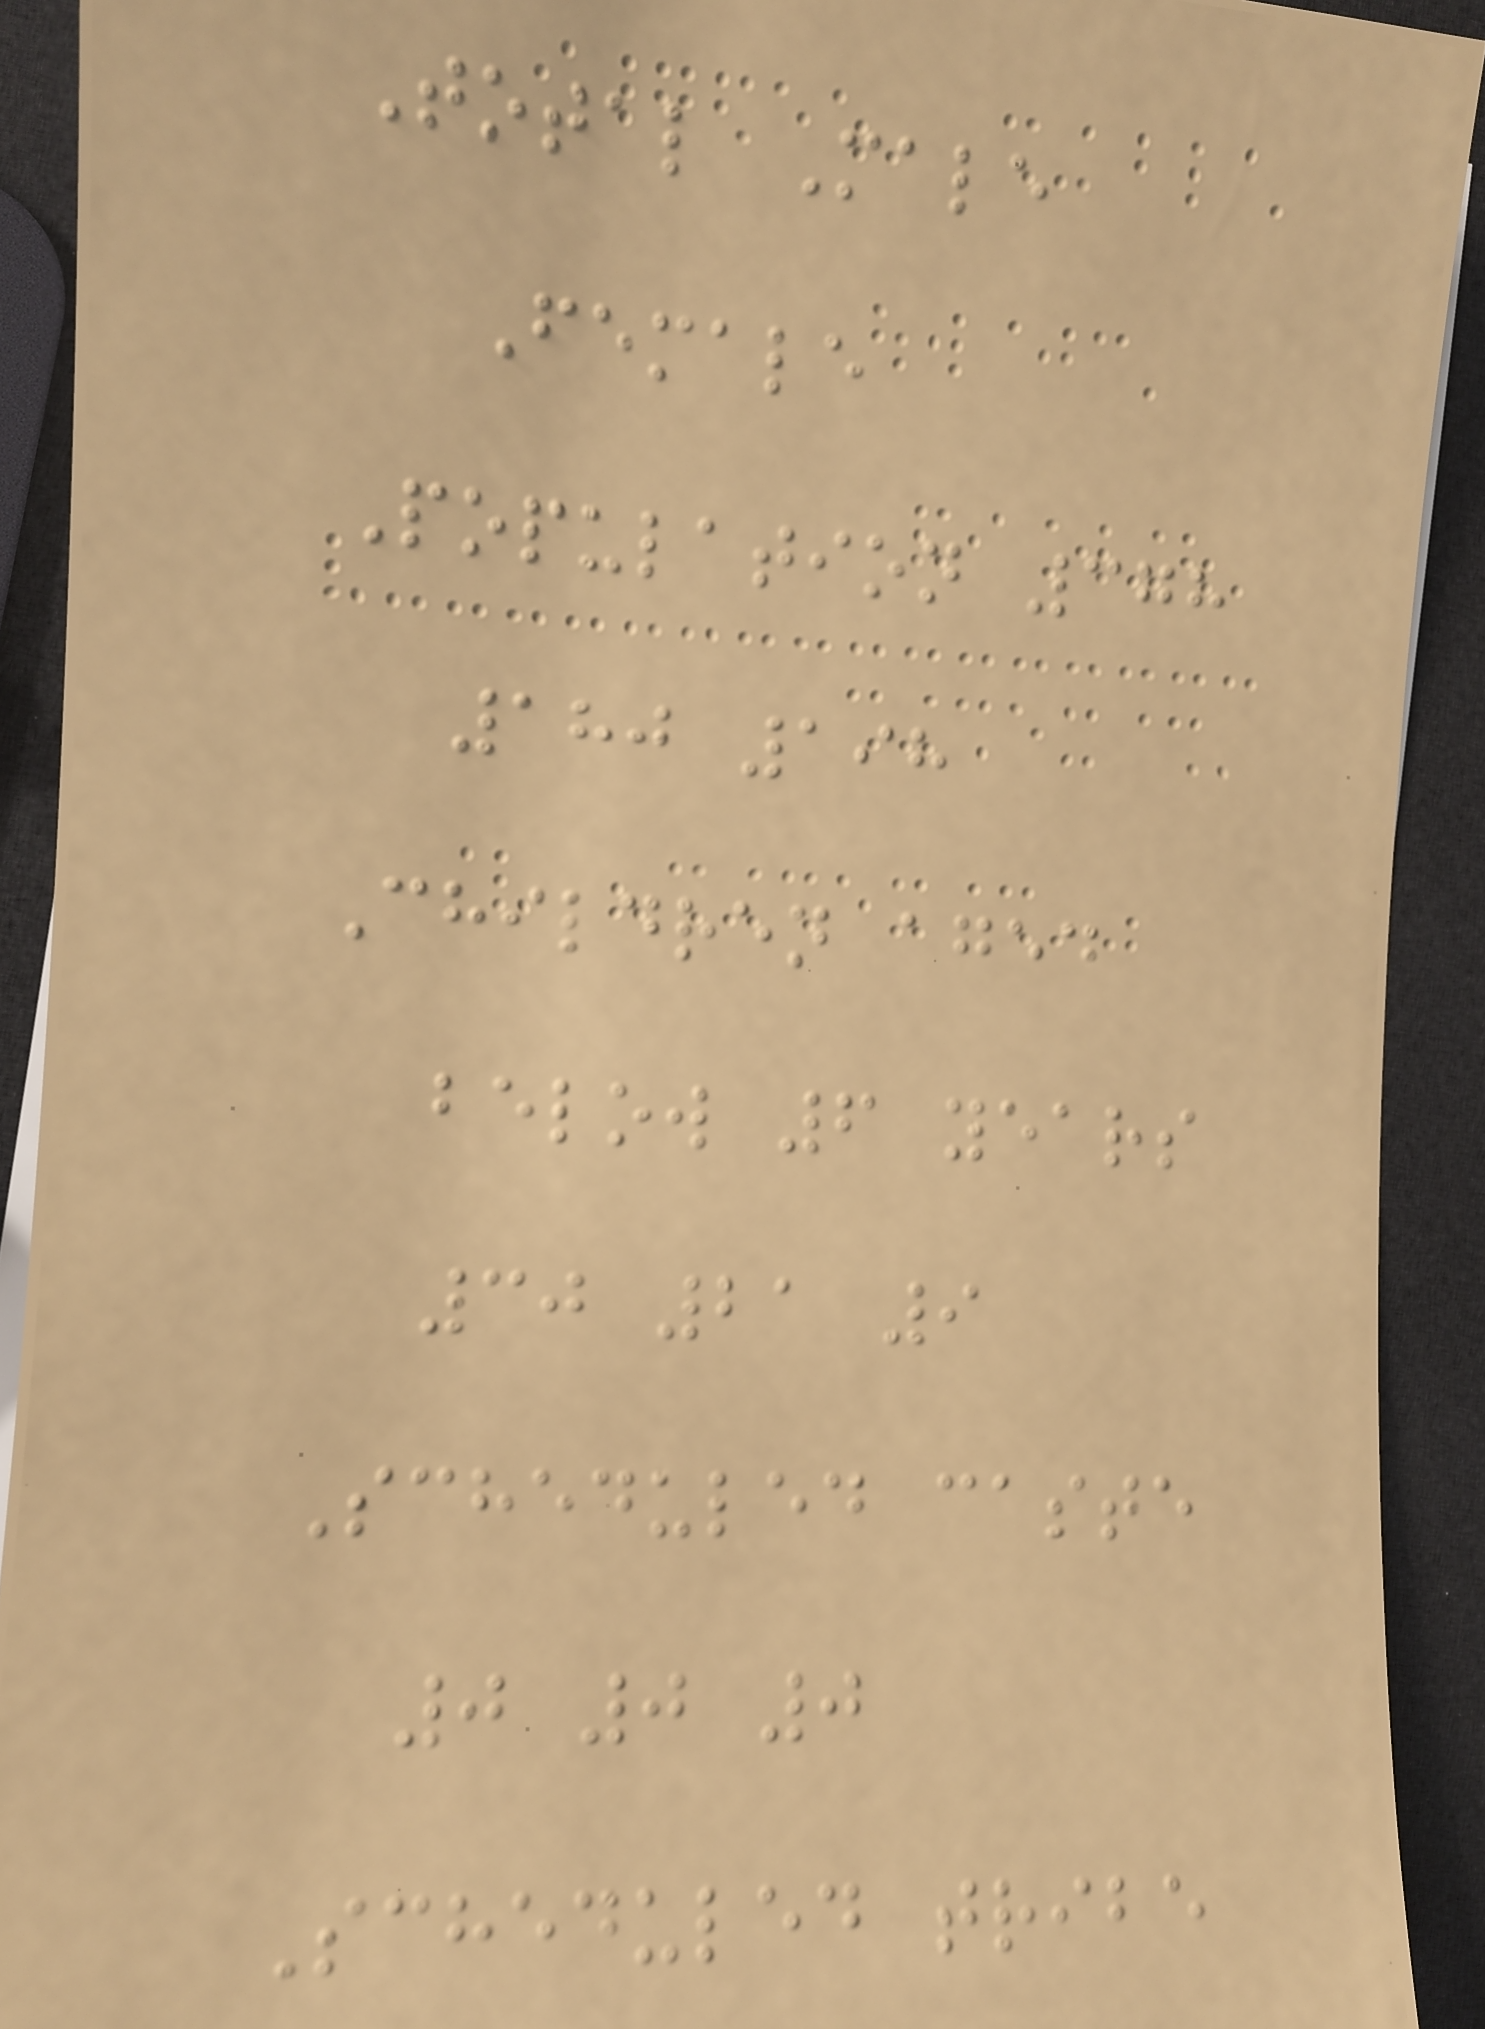Total Male
Female
Population 378
180 198
Children aged
below 6 years
30 21 9
Scheduled caste
0 0 0
Scheduled tribe
